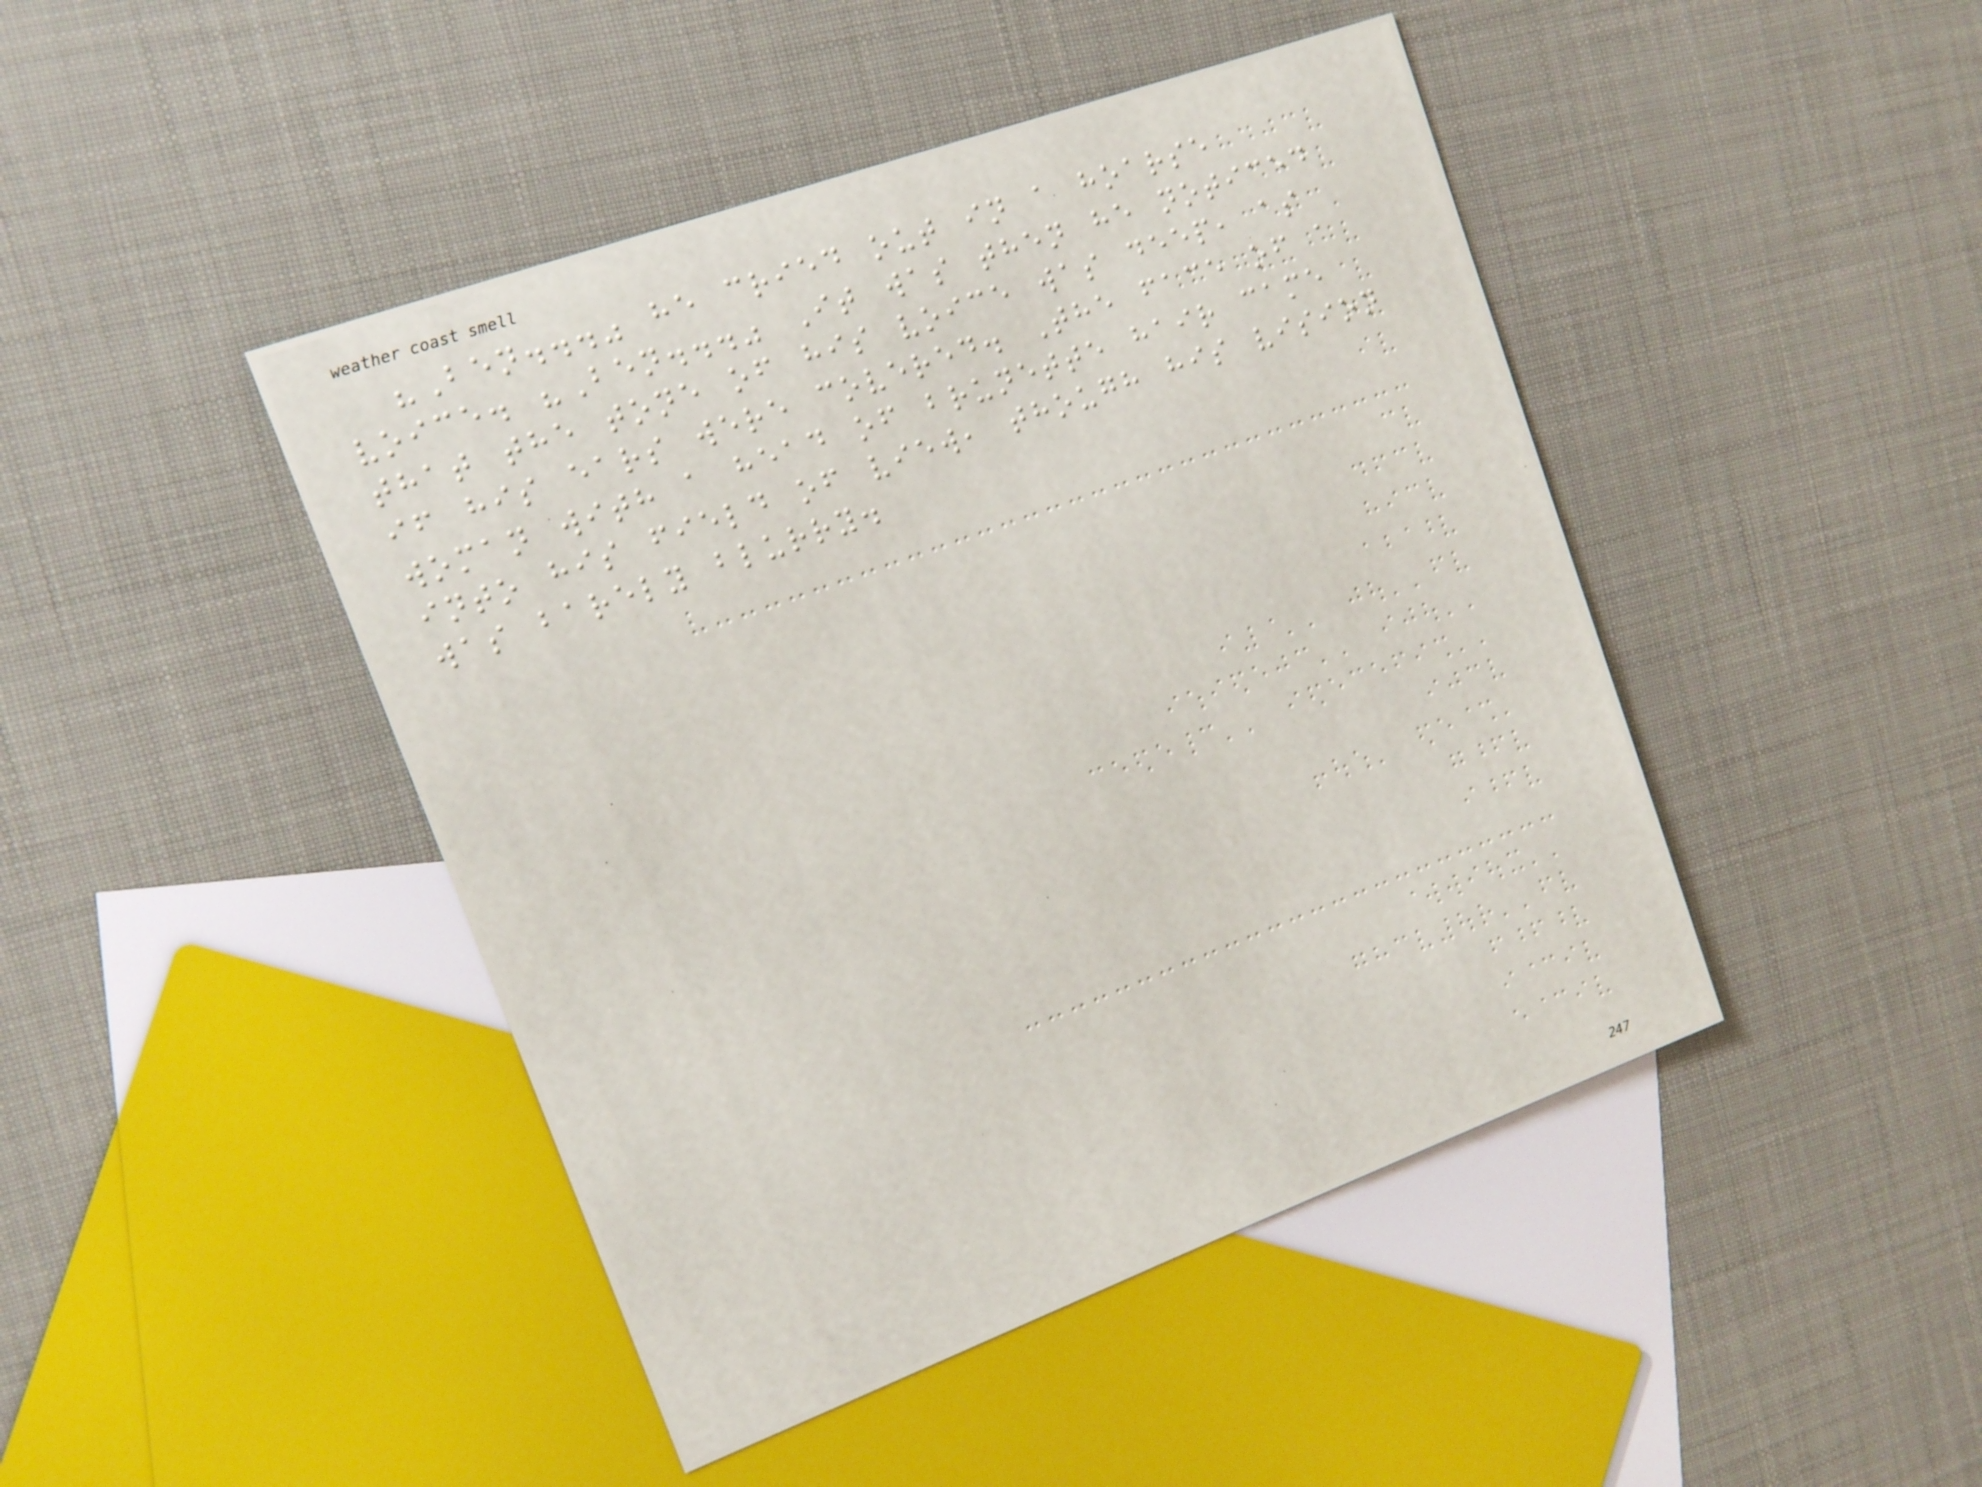"Ben..." he cried out in a hoarse
voice. "Ben..." It was then he noticed
that the tone of his voice was deep, as
if his ears were covered. The face of a
woman with a head of brunette hair came
into his field of view, though his vision
was barely blurry.
